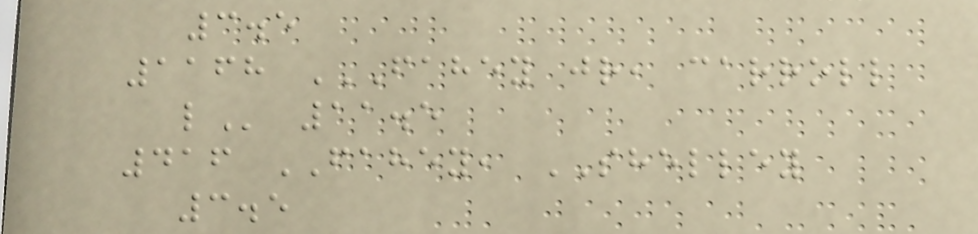3.5
1168 FAHEY JR, CARROLL
L 11.5
416 FAHEY, SHELLEY
3.5
